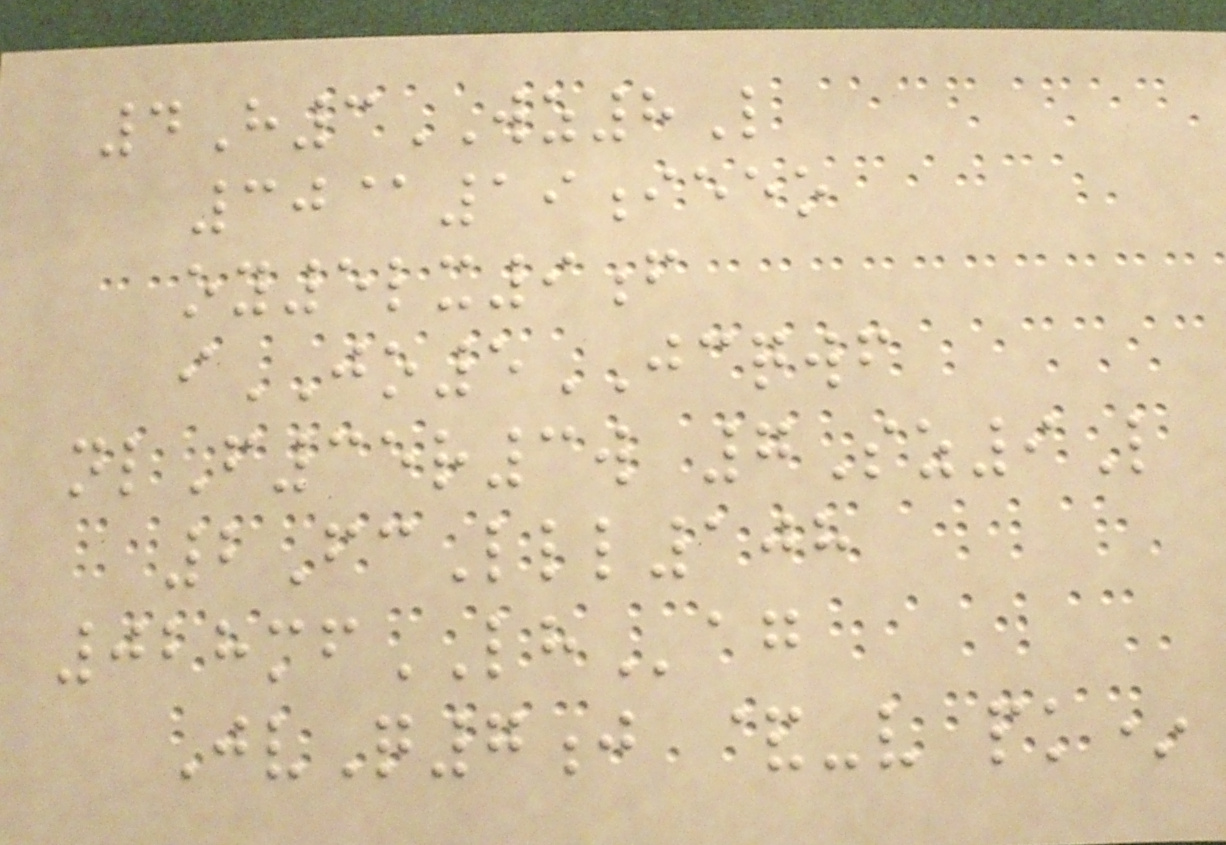4H3WZ8L
30@19ieeo
oy5lx9f
iJO5JCQWF
nlF35r3w 7Sz9L
2FcLll108
028mfLHag
JvQ7j &-v pk*
